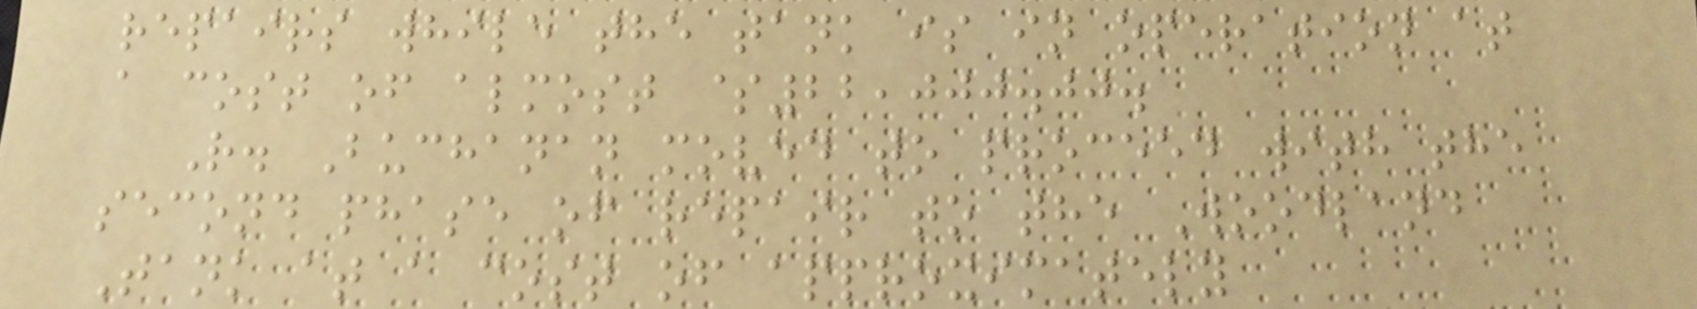repairs while the tank is in operation at
a cost of almost $22,000.00.
R. Buchanan moved to proceed with the
second phase of repair to the Woodland
Tank at a cost of approximately
